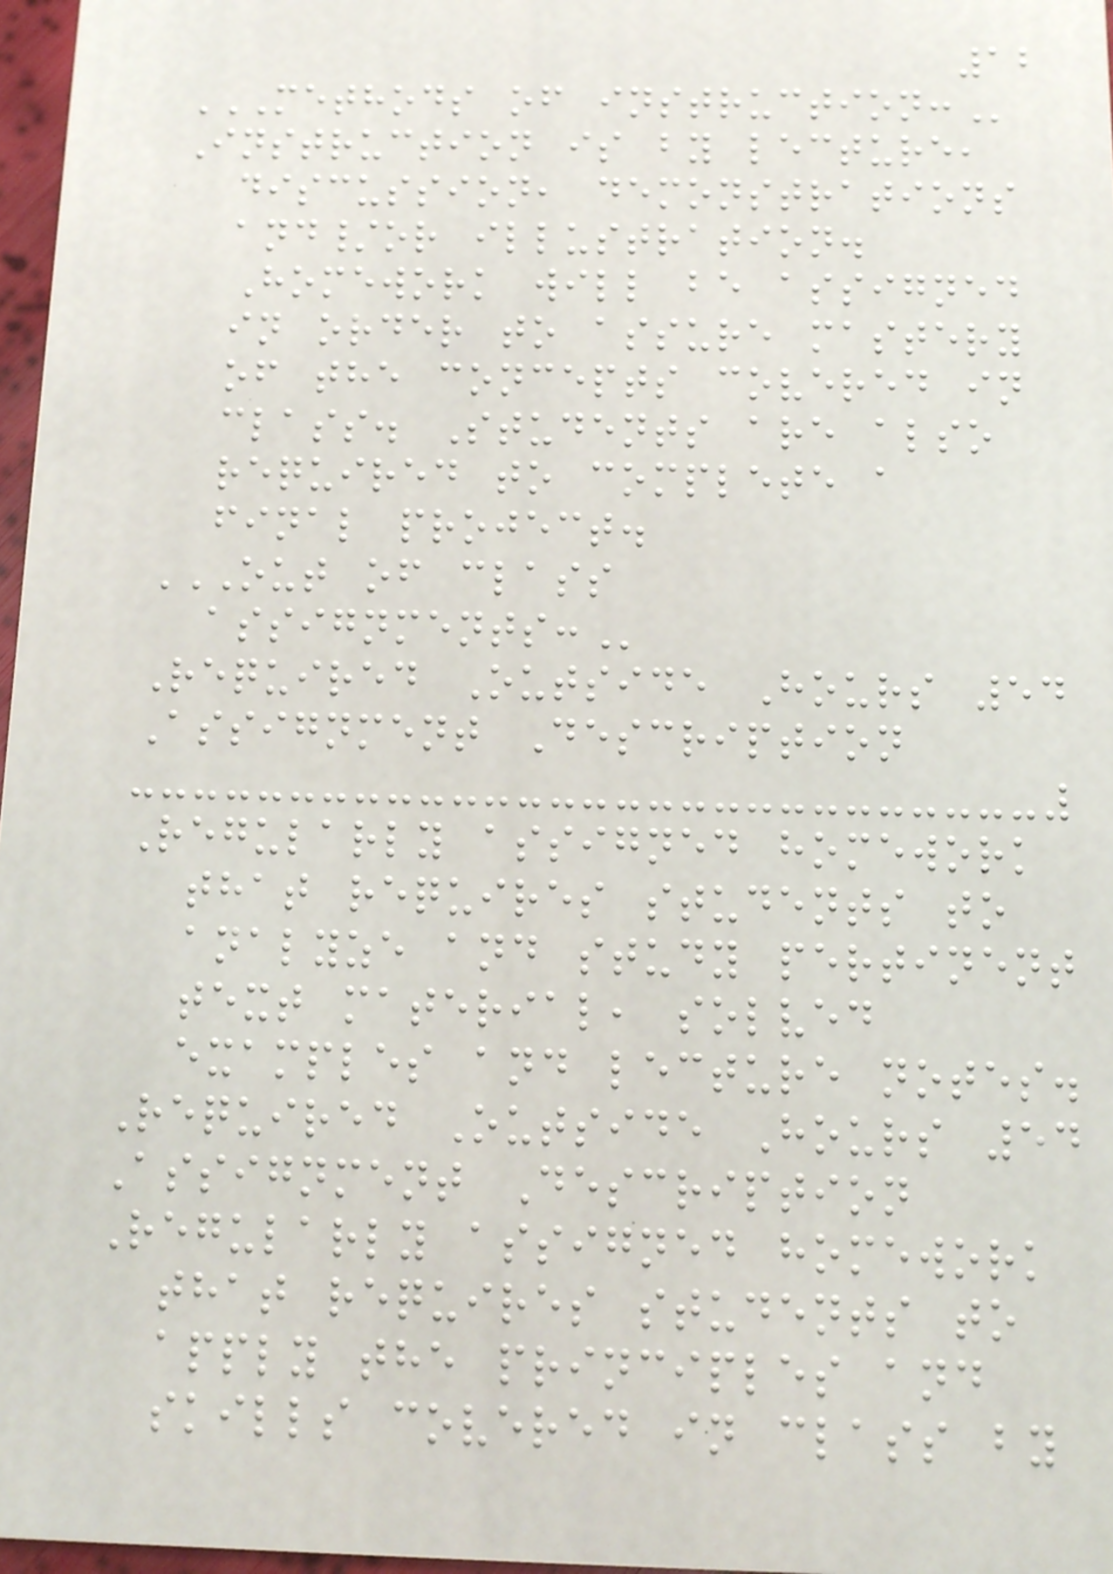12
METHODS OF INSTRUCTION:
Instruction is by lecture,
discussion, demonstrations
and/or illustration.
Homework will be assigned
in order to assure mastery
of the concepts covered in
class. Students are also
required to complete a
final project.
OUT OF CLASS
ASSIGNMENTS:
Required Outside Hours 54
Assignment Description
Regularly assigned homework
that requires students to
analyze and study pertinent
text material, solved
examples and lecture notes.
Required Outside Hours 54
Assignment Description
Regularly assigned homework
that requires students to
apply the principles and
skills covered in class by
